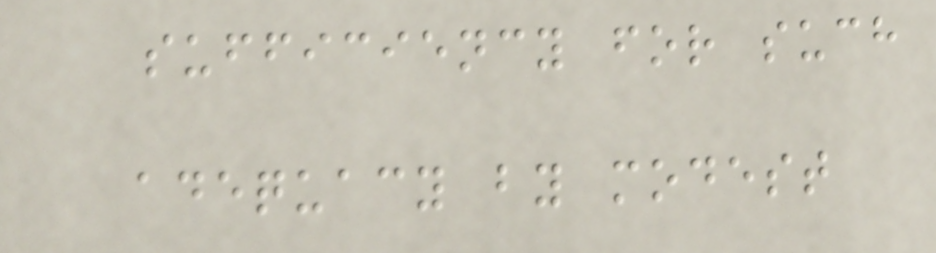sufficiency for such
adequacy by modest
